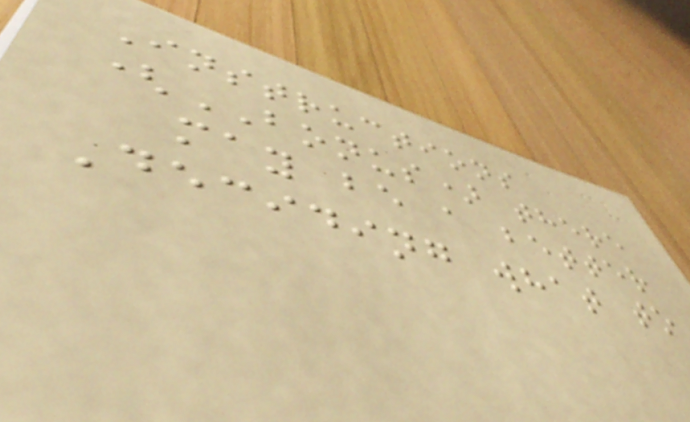Instructions
(BONUS) there
may be a better
Deciding what to
